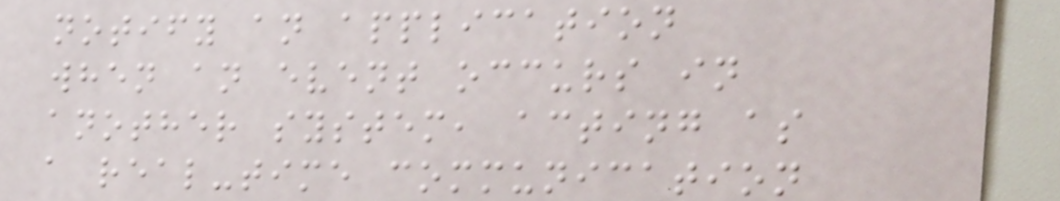notify an application
when an event occurs in
another system, acting as
a real-time communication
